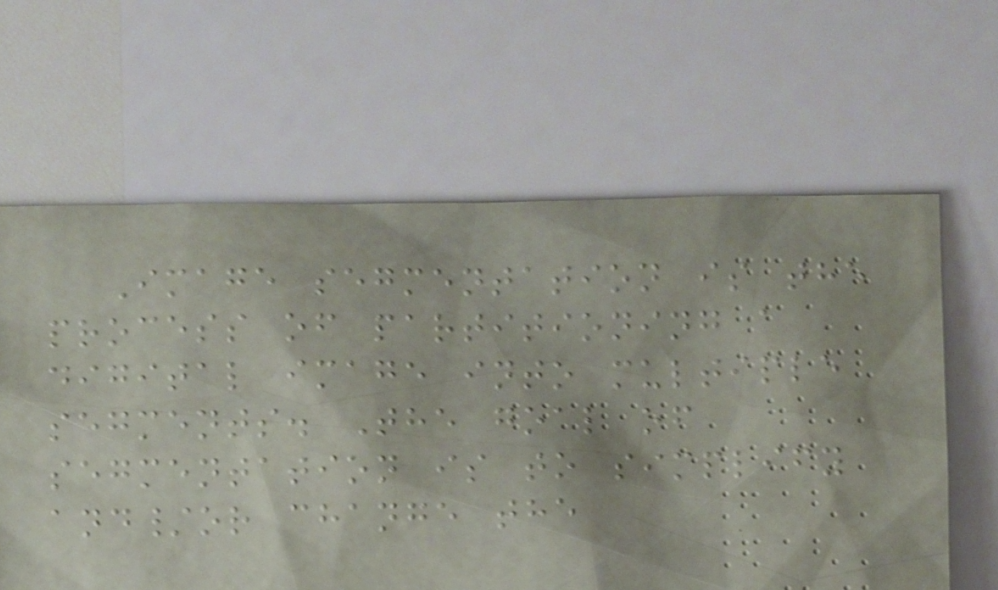Image segmentation is the
process of partitioning a
digital image into multiple
segments. The goal of
segmentation is to simplify
and/or change the
